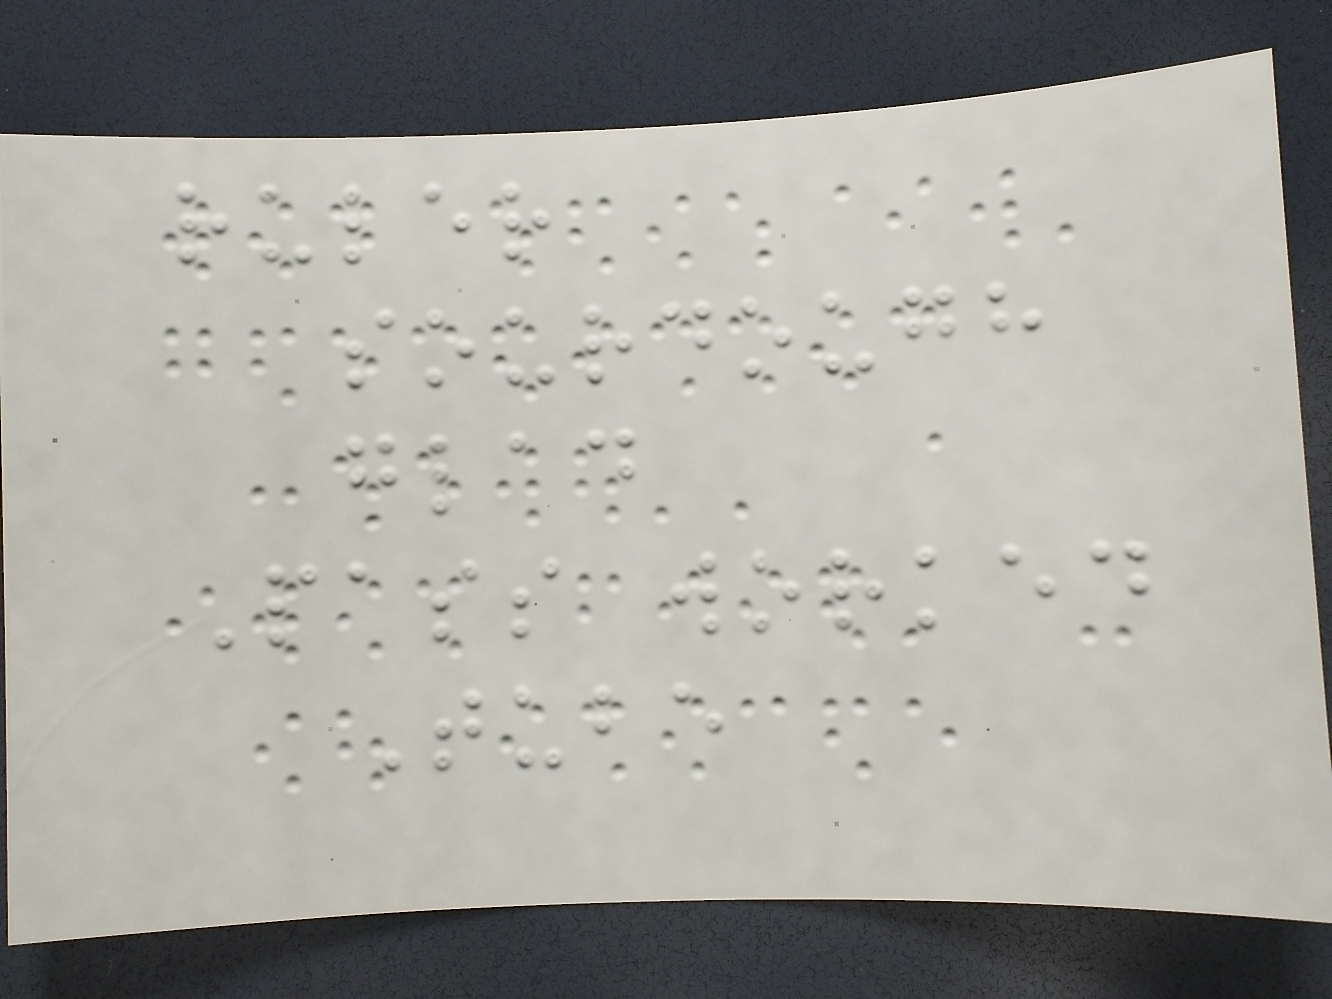ruler
sourdough
glad
Pass worked
Tube
